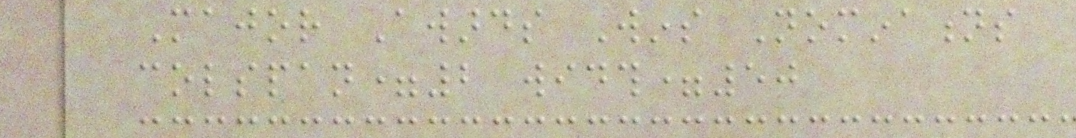Major Awards Wins Nominations
colspan=2 width=50
